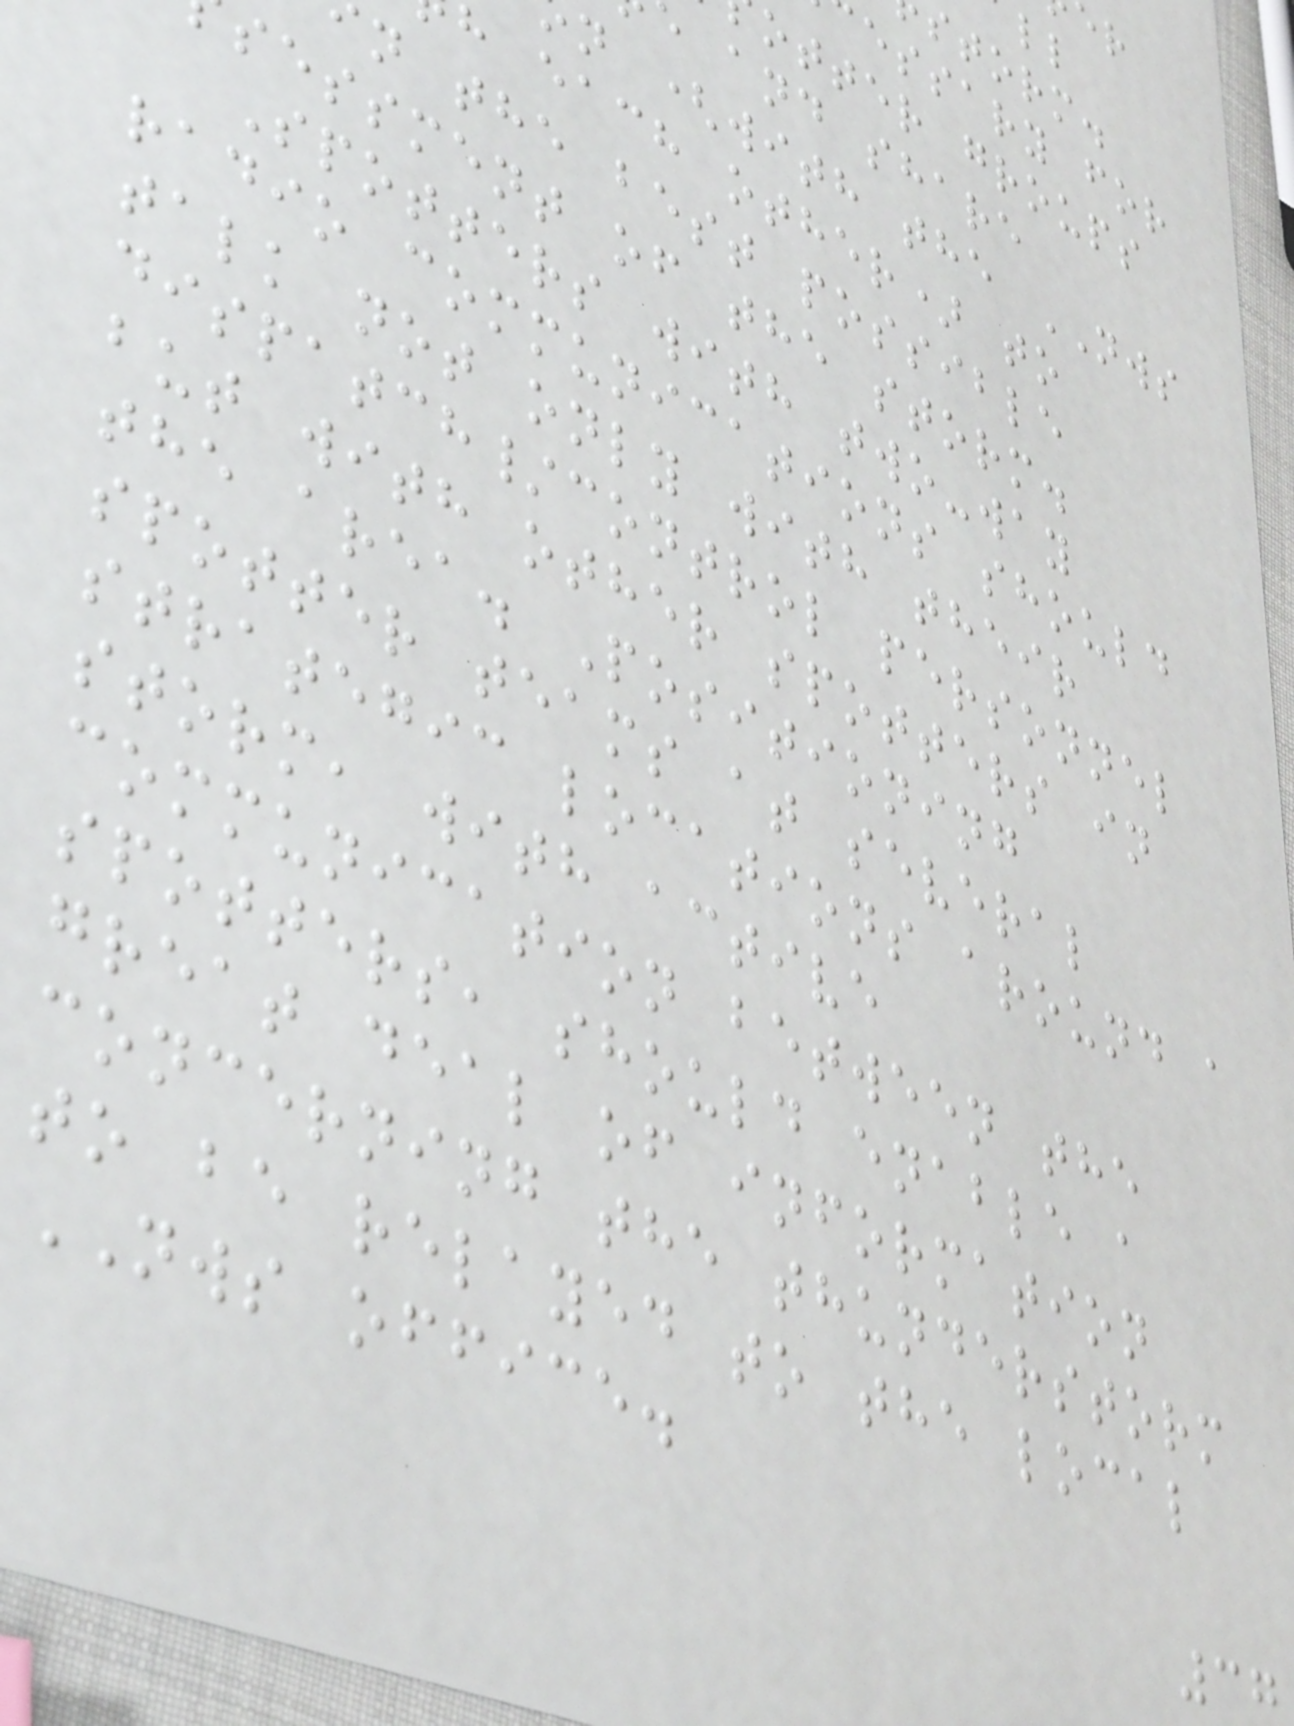essary for
otter groups
and share
n (with the NWS
h each other) to
n the best possible
sessment of the storm.
Spotters with two-way
radio communications should
talk not only with their
dispatch/control personnel
but with other spotters in
the area. Positioning
spotter teams at several
strategic locations around a
storm, with active
communication between the
spotters, should enable a
great deal of information
concerning the thunderstorm
to be relayed to the local
NWS office.
37
